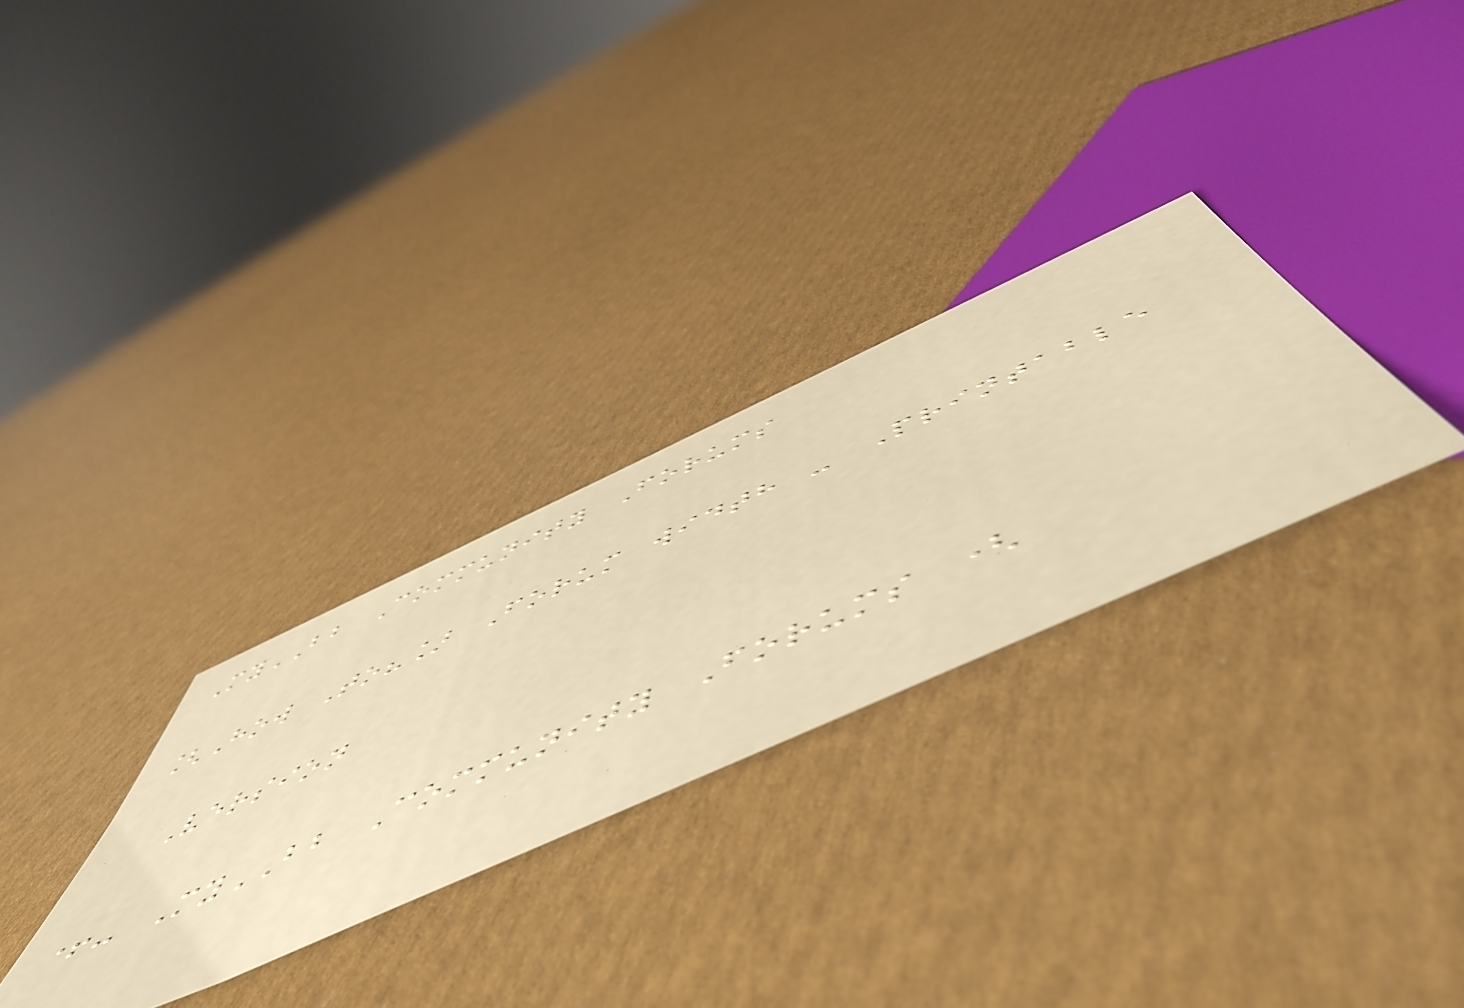MyBB Community Forums
[How To?] Forum width - Printable
Version
+- MyBB Community Forums (
